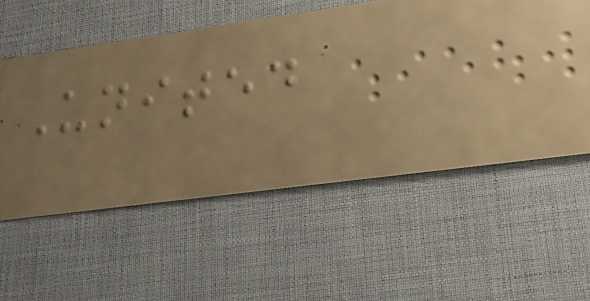United
